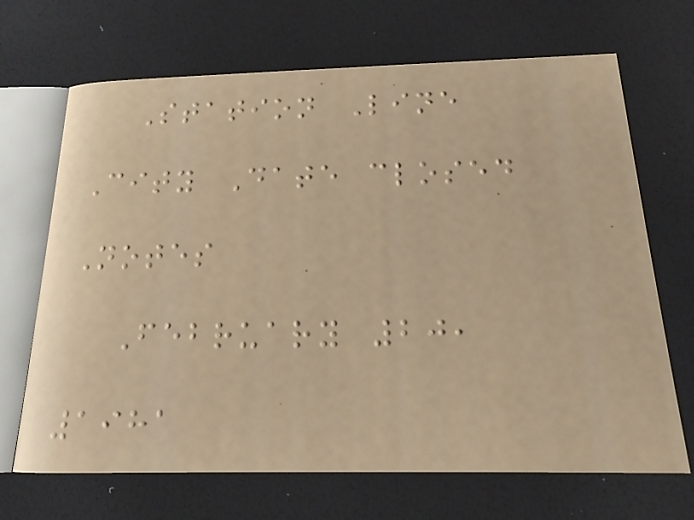Station Line
City Date closed
Notes
February 20,
1981
